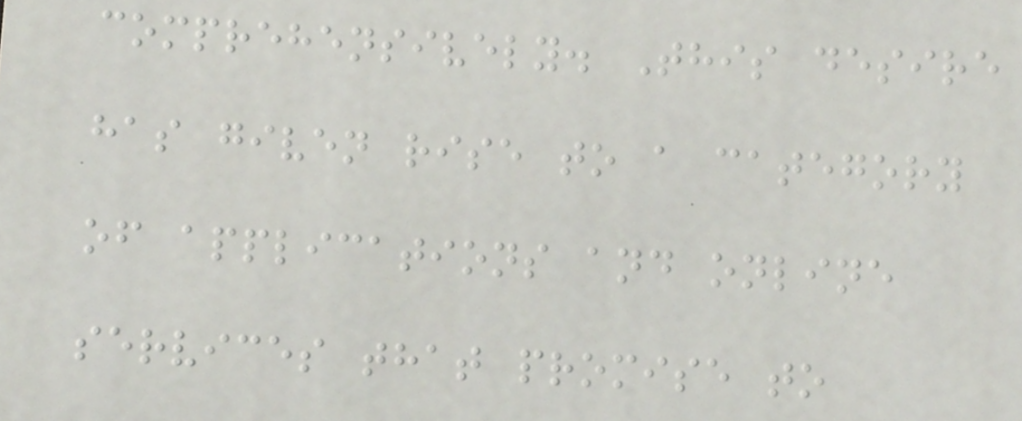comprehensively. This desire
has given rise to a category
of applications and online
services that promise to
